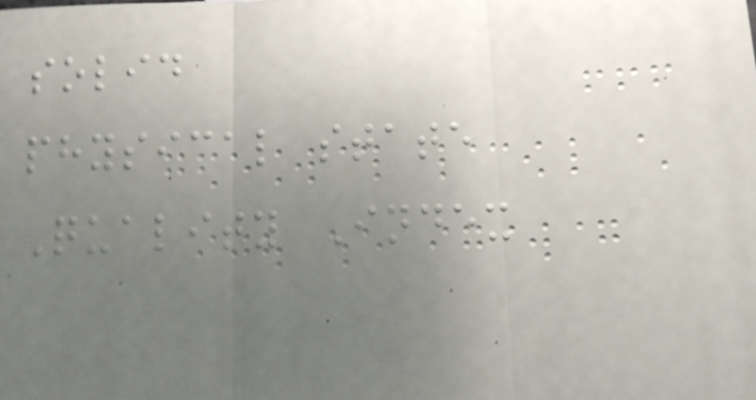solid
physical state
Quality Index
